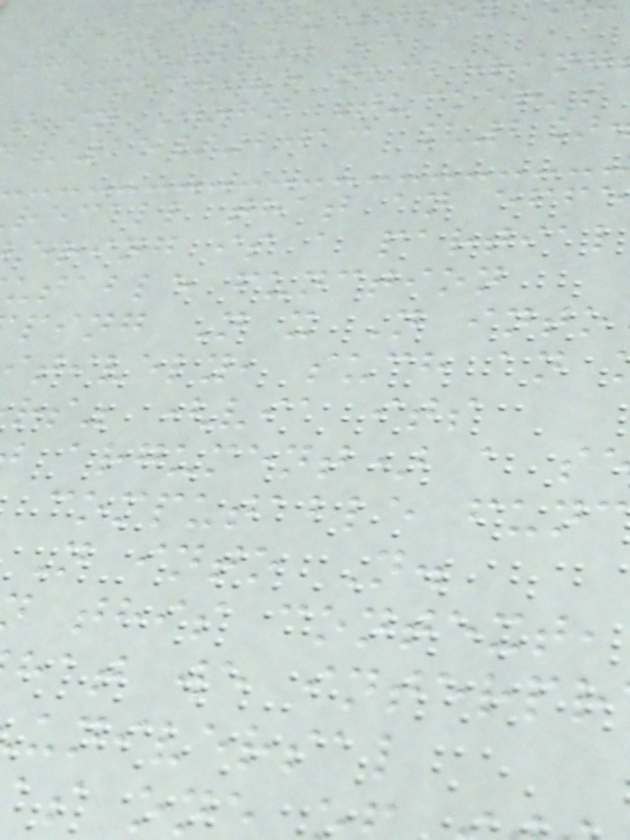Leduc's questi
the context of
effective numbering
s in John Tucker's
/15/2013 [2]
recall that an effe
ering is a partial
utable function
ping N x N into
tively, such an
rs" (via its
argument) a s
computable func
N into N.
this context,
hat we interpr
universal
